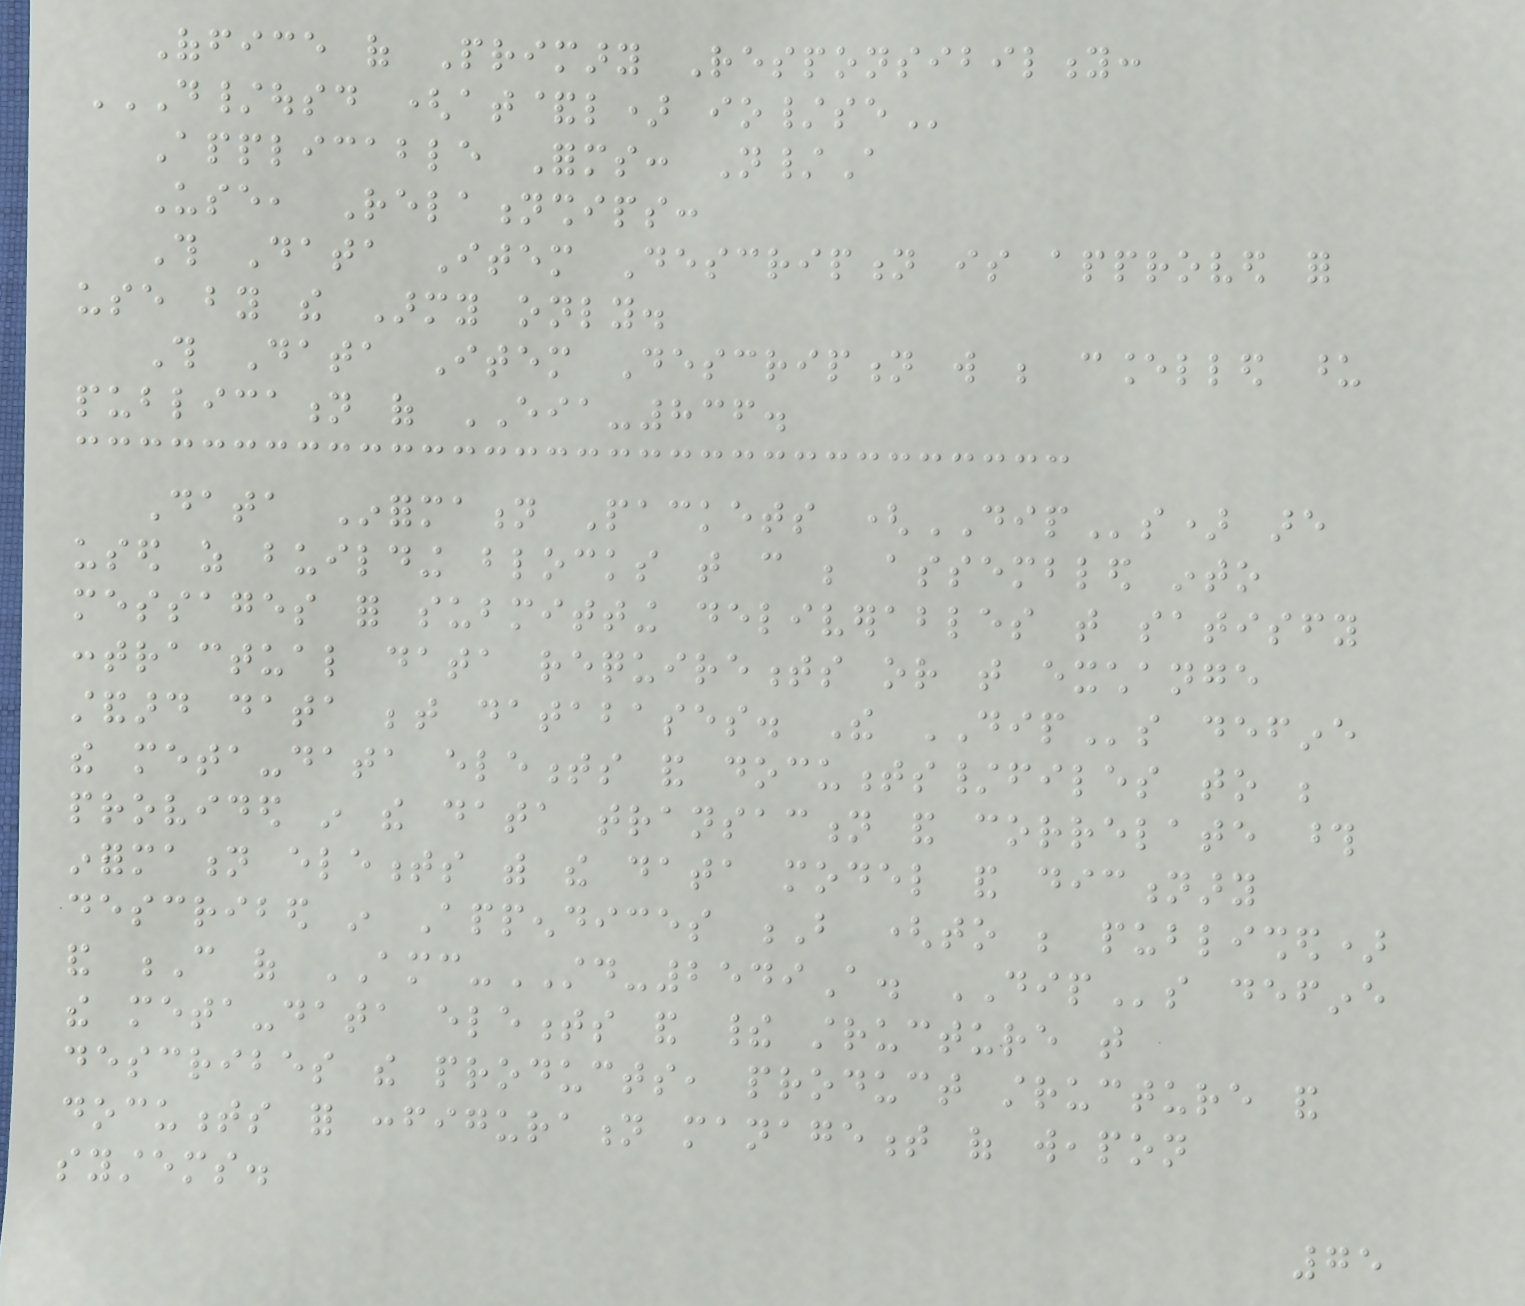Office of Primary Responsibility:
D/OUSD (AT&L) IO/SE
Applicable Forms: N/A
Use, Relationships:
This Data Item Description is approved for
use by the Army only.
This Data Item Description will be cancelled upon
publication of EIA-836.
Data Information Packets (DIPs) are
used as building blocks that can be assembled into
messages for submitting deliverables that satisfy
contractual data requirements or that exchange
standard data between databases. The DIPs define
the meta-data elements and documents/files to be
provided in the data transaction and correlate those
information elements with the data model and dictionary
described in Appendices B (to be published)
and C of AMC-STD-2549A. DIPs define
the meta-data elements and their structure that
describes the products, product structure and
documents for configuration management of weapon
systems.
75
